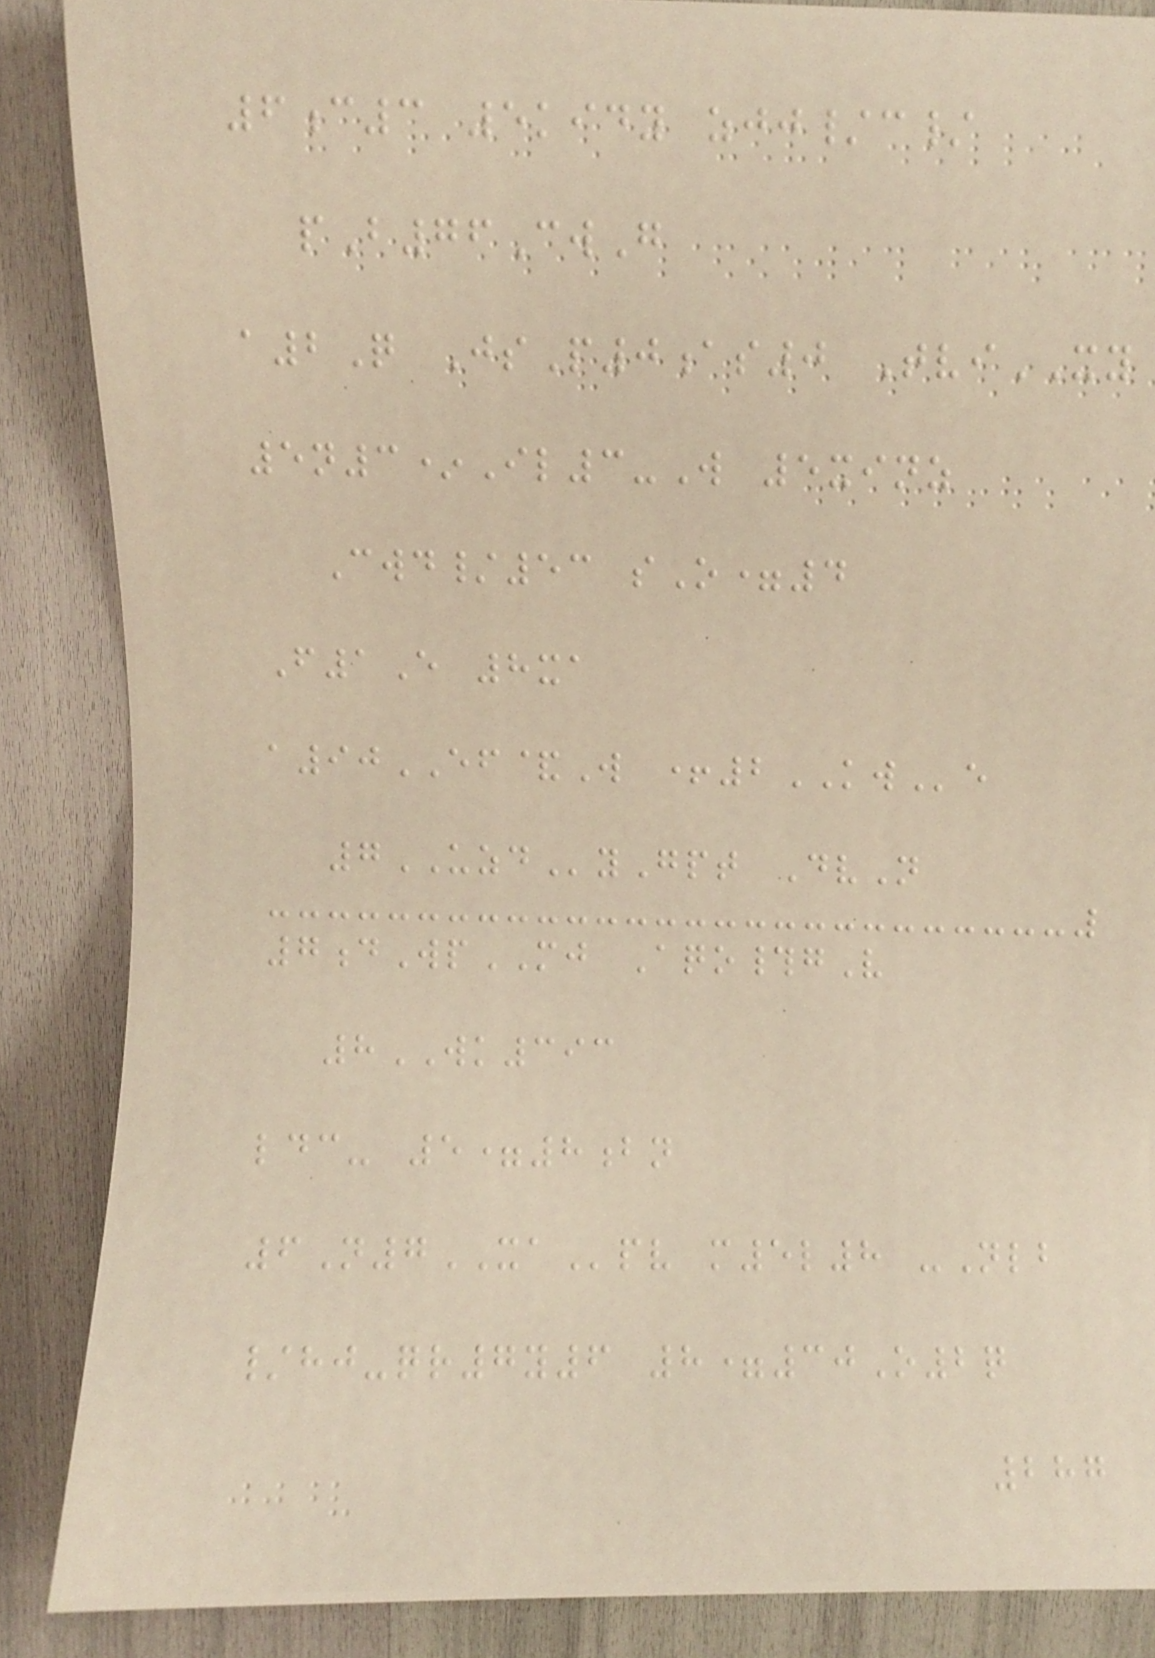6c3 5kidy zjj/c/
pB76CwG
a2Q JsP0as0 TviXY
5n3*Il3-W 5xinz
Cwd/53 sO=4
F1E 8xa
a90EF&W +2KWe
7UZDyGpt DvN
7dWpMJ Aqo#gV
8WK393
ldc- 5=8bn
6N7XApv m5l8 -Nlb
/hj-qr7y6 8=30O2q
287
